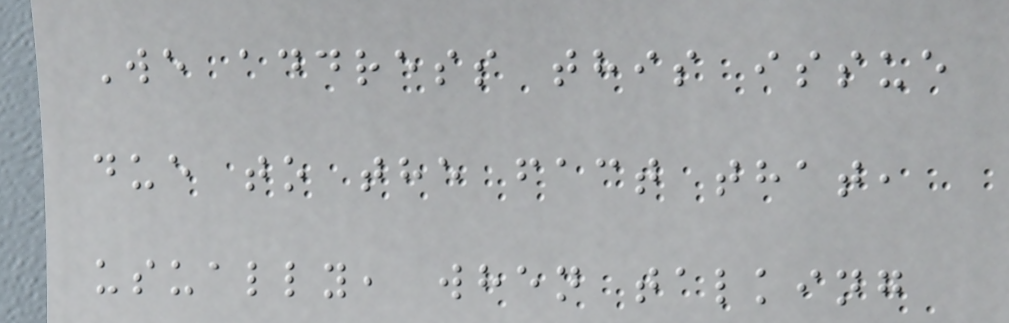We address this issue
due to the fact that,
usually, when talking
